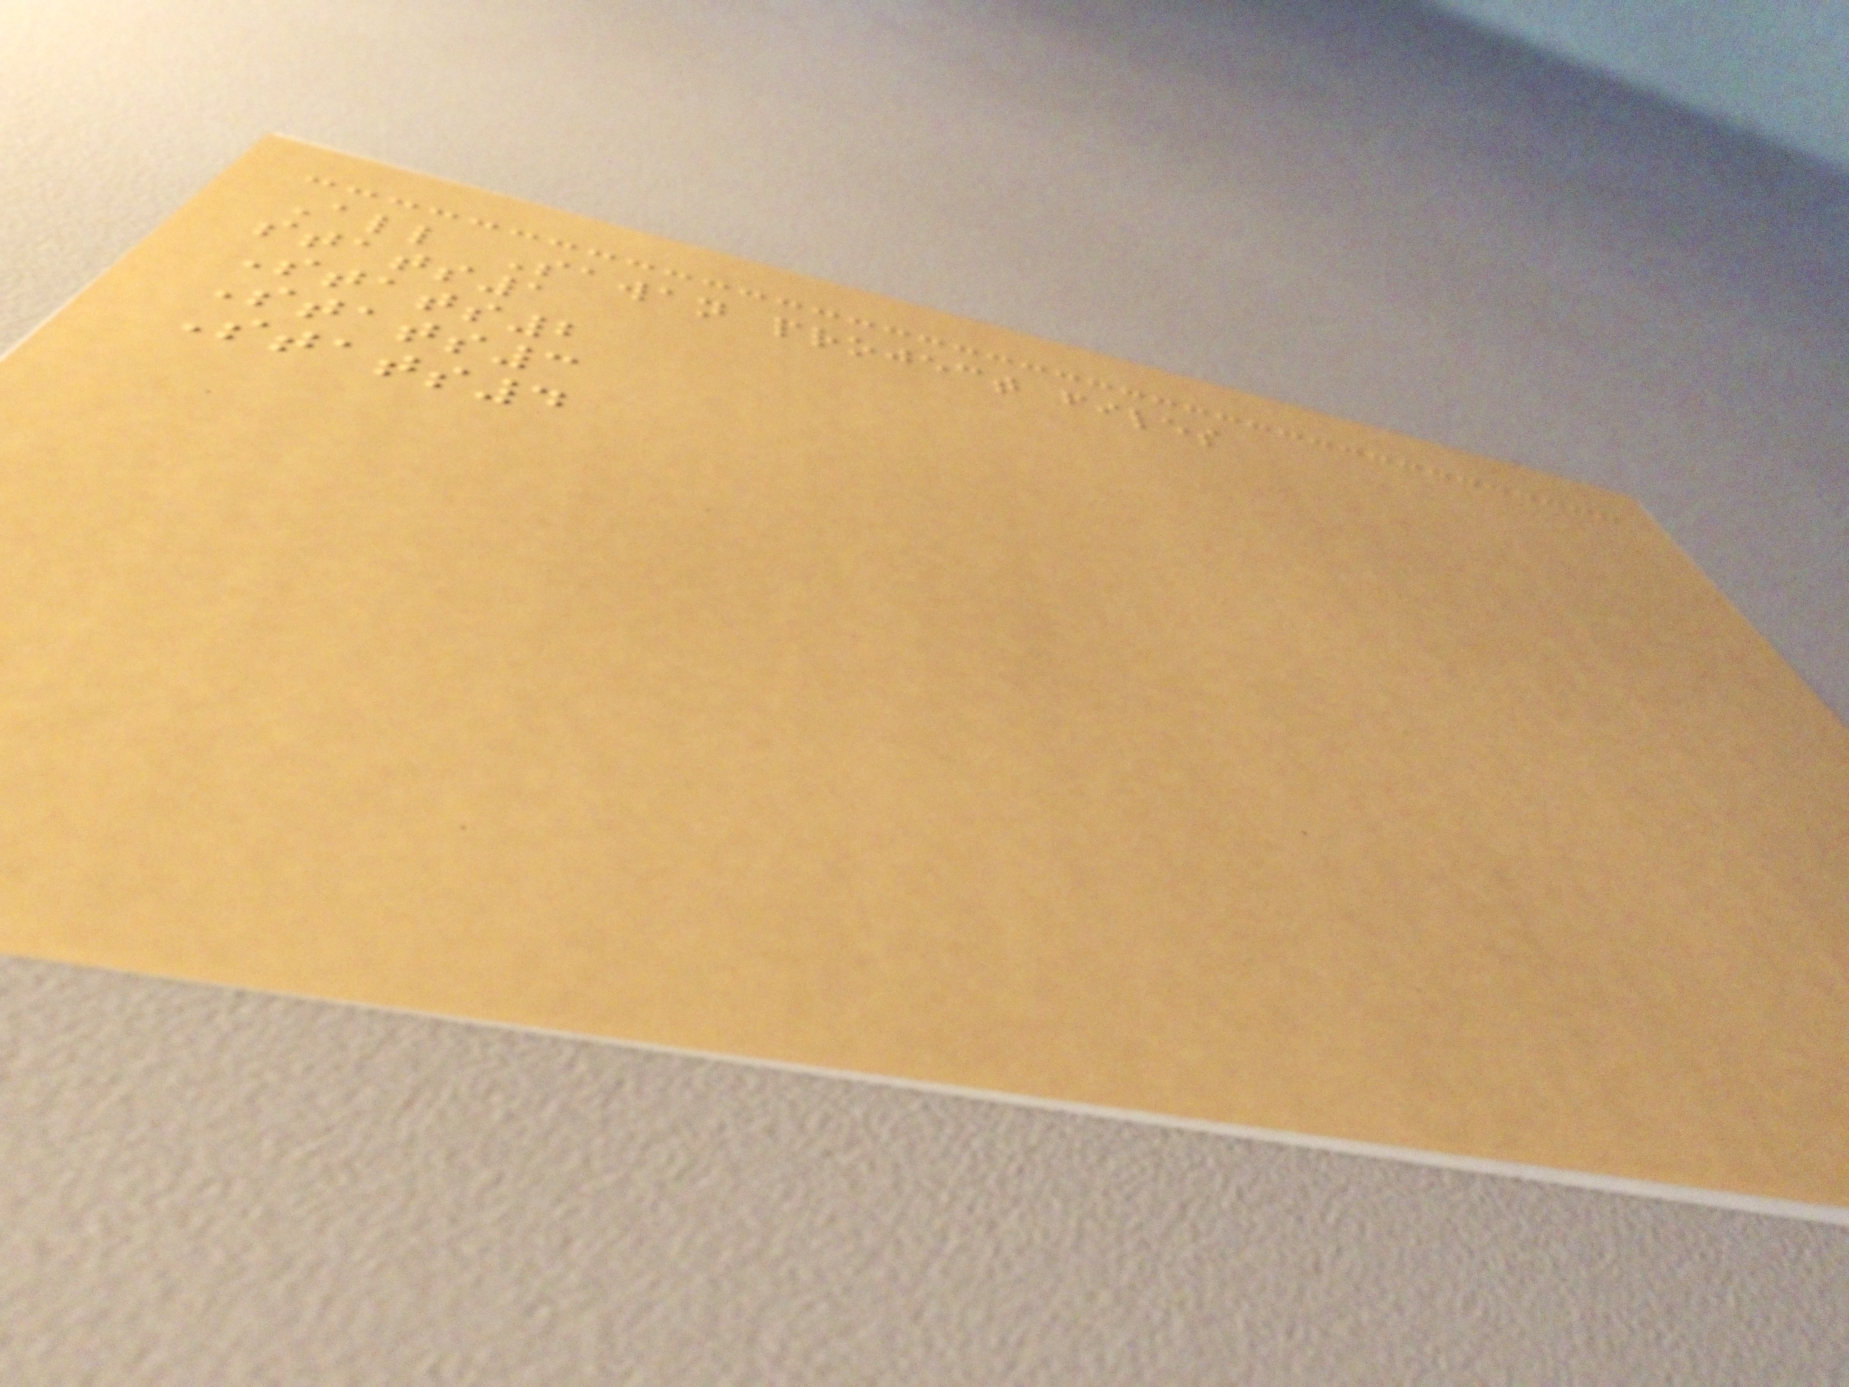All Sawan project files
stats1
Stats2
Stats3
Stats4
